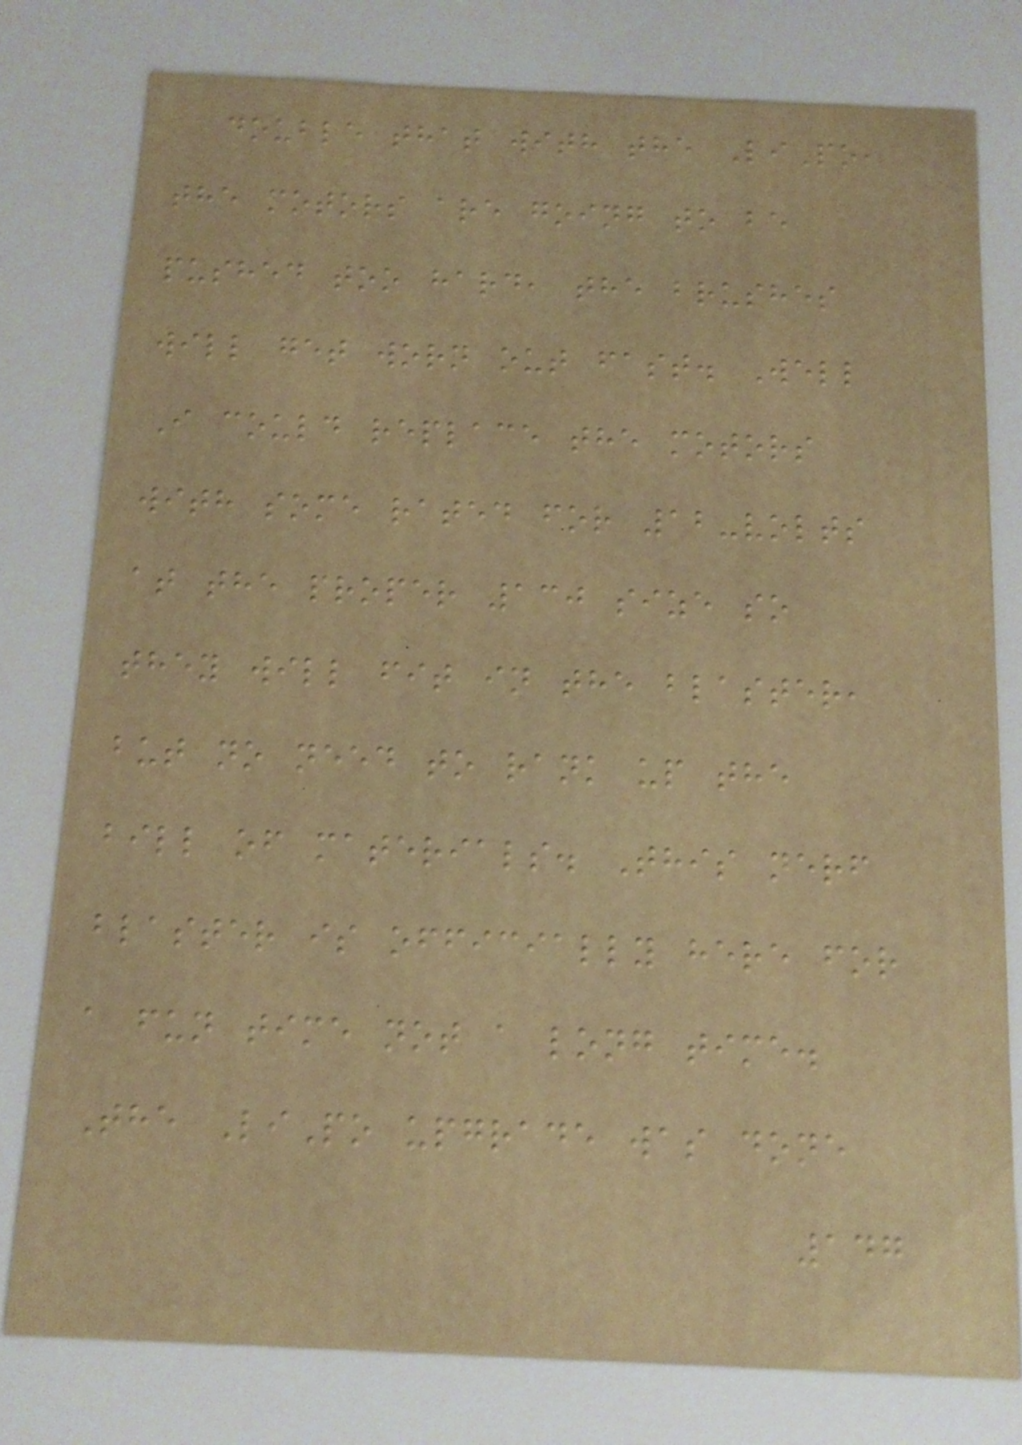double that with the LiPo,
the motors are going to be
pushed too hard, the brushes
will get worn out fast. Well
I could replace the motors
with some rated for 12-volts
at the proper 130 size so
they will fit in the blaster,
but no need to rank up the
bill of materials. This nerf
blaster is officially here for
a fun time not a long time.
The LiPo upgrade was done
147
